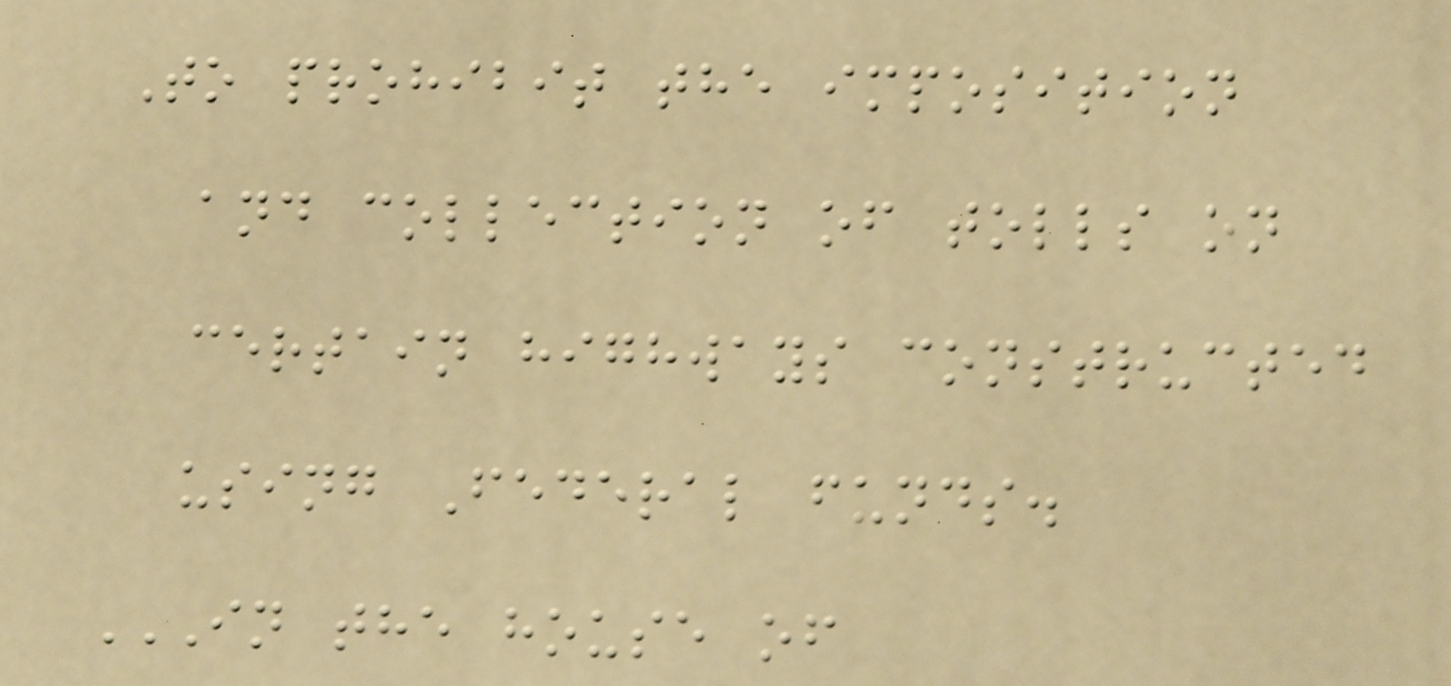To prohibit the imposition
and collection of tolls on
certain highways constructed
using Federal funds.
IN THE HOUSE OF
